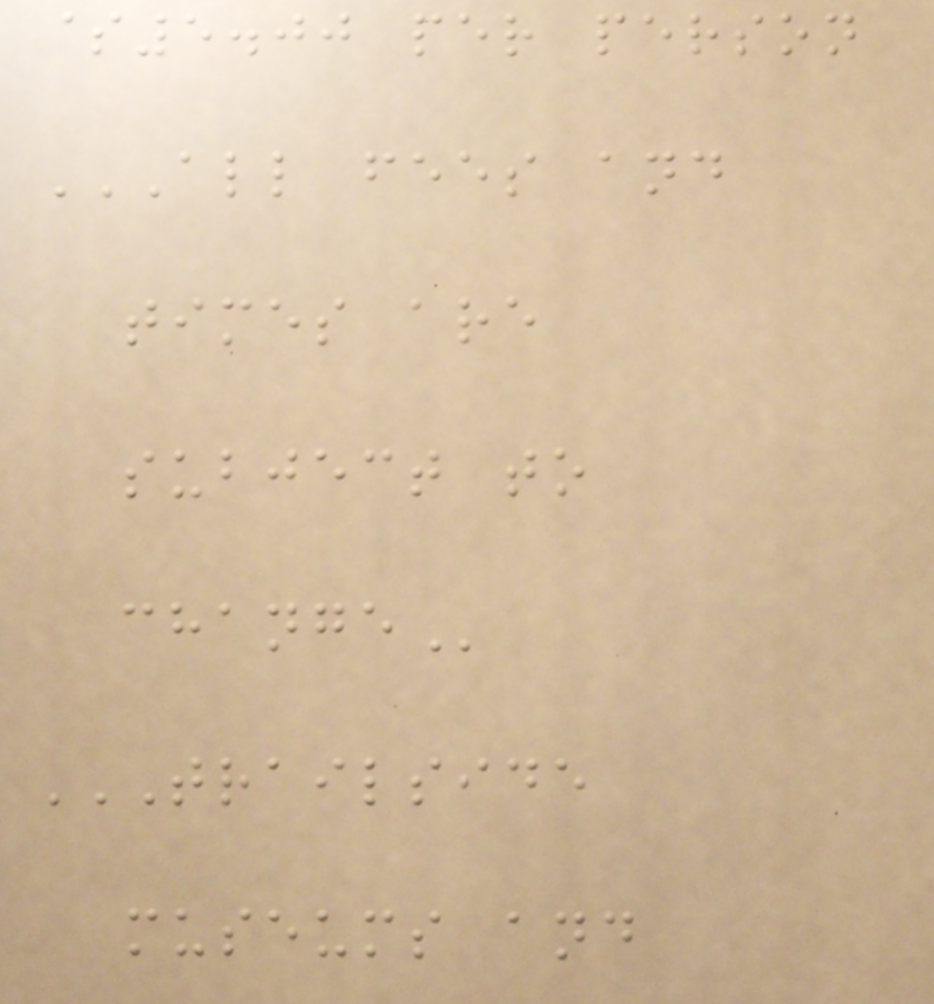$5.00 per person
ALL FEES AND
TIMES ARE
SUBJECT TO
CHANGE
TRAILSIDE
MUSEUMS AND
